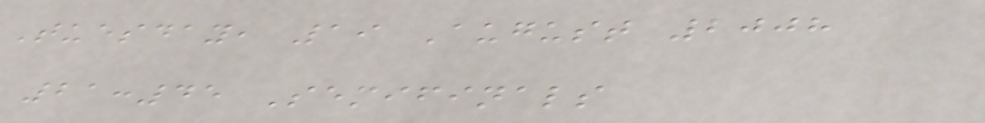Tuesday, 19 August 2008
21:45 Semifinals
